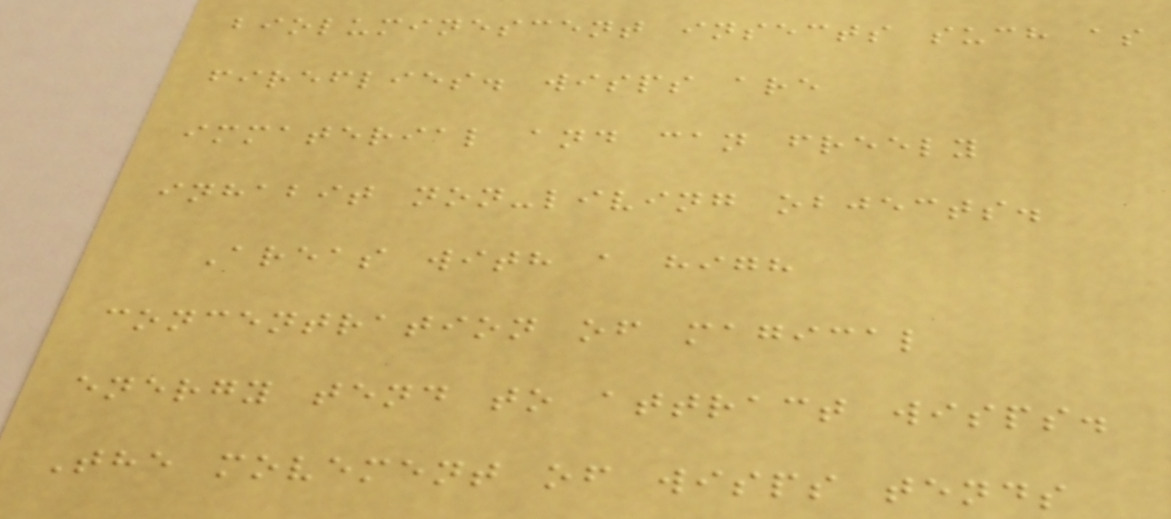bioluminescent insects such as
fireflies. wisps are
immaterial and can freely
inhabit non-living objects.
Areas with a high
concentration of magical
energy tend to attract wisps.
The movement of wisps tends
